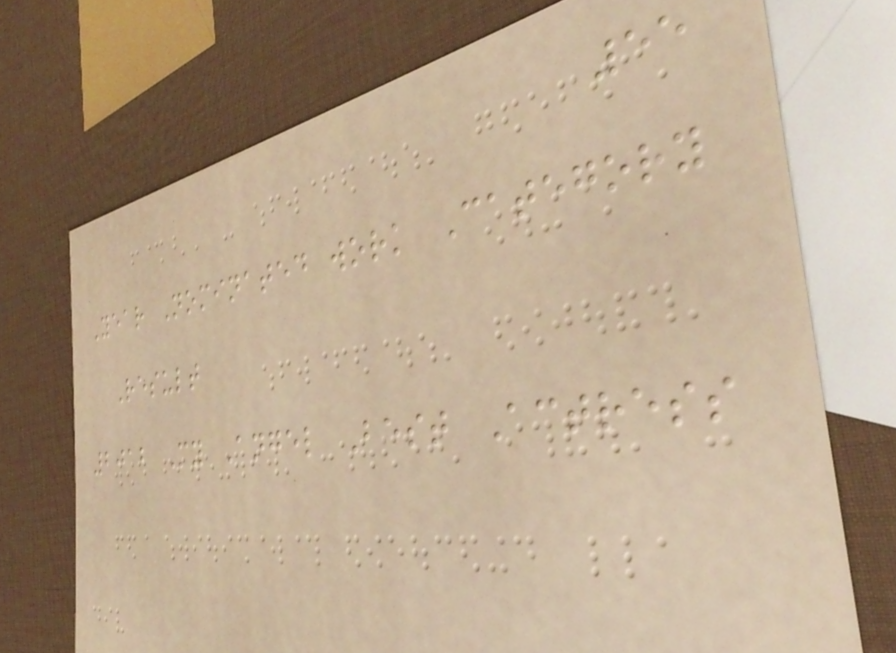55
Year Nominated work Category
Result
2012 My Angel Best Actress
